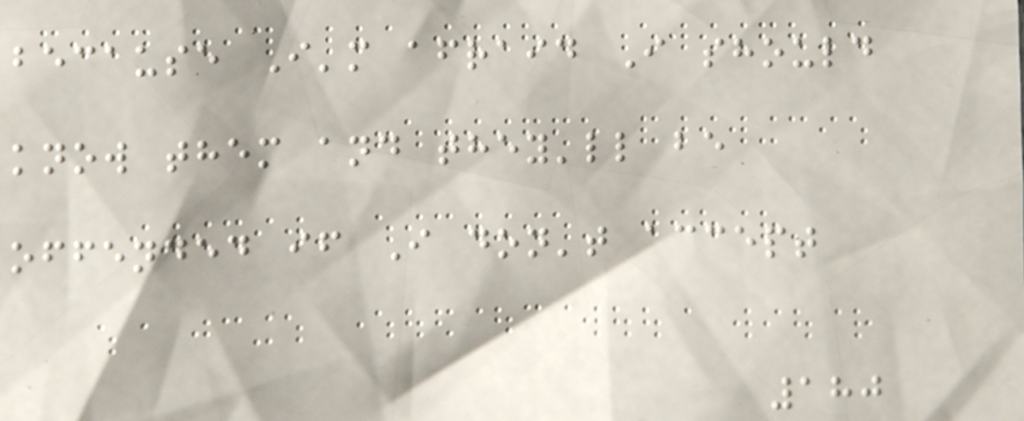because I'm afraid I should
know them and they'll be
offended if I don't accept
180
